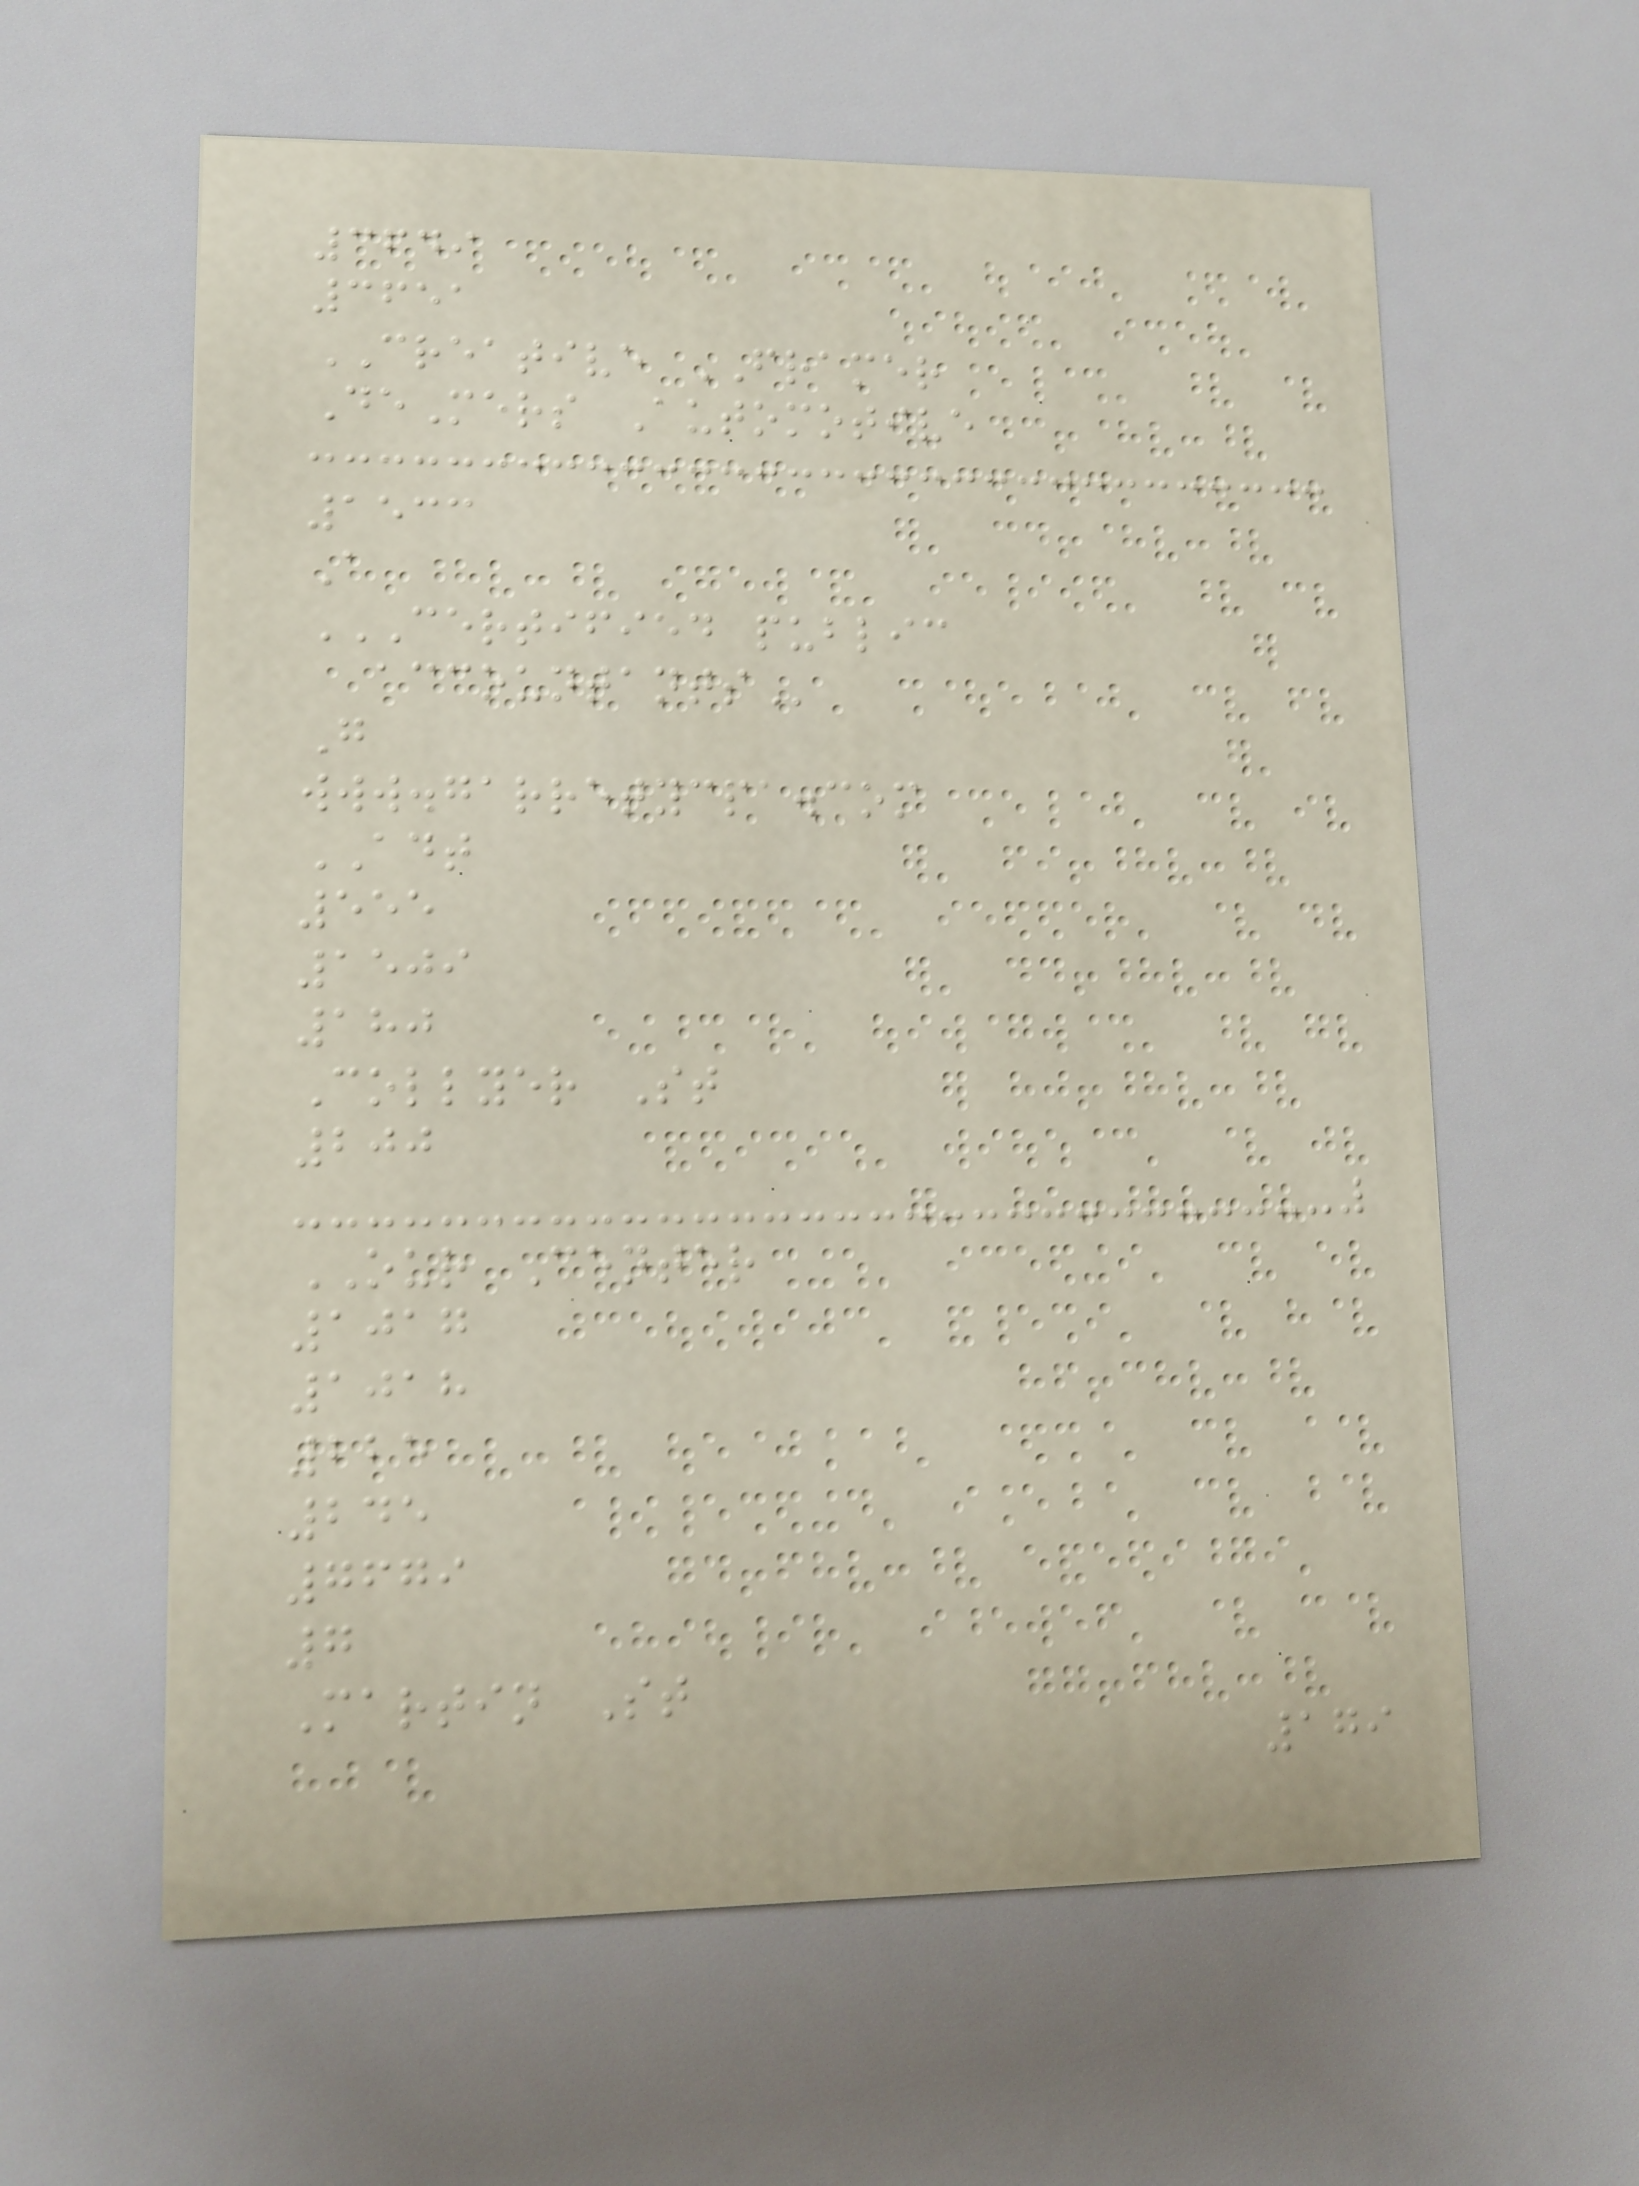3649
3651
CREATIVE FRAMER
DeMers Automotive
1533
A
CERTIFIED PUBLIC
ACCOUNTANTS
G
www.garretycpa.com
ADT
555
1509
180
Collyer St
200
OUR Center
1017
1018
225
245
7679
7
Martin St
179
